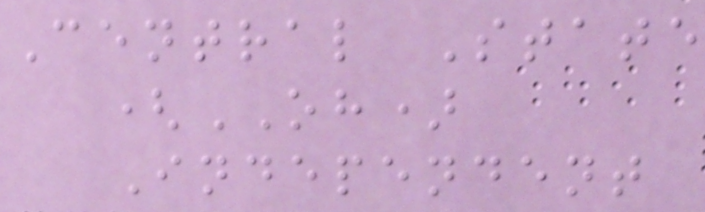Central State
(OH)
Independent
